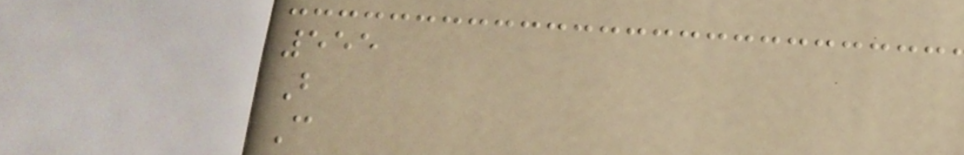555
B
C
